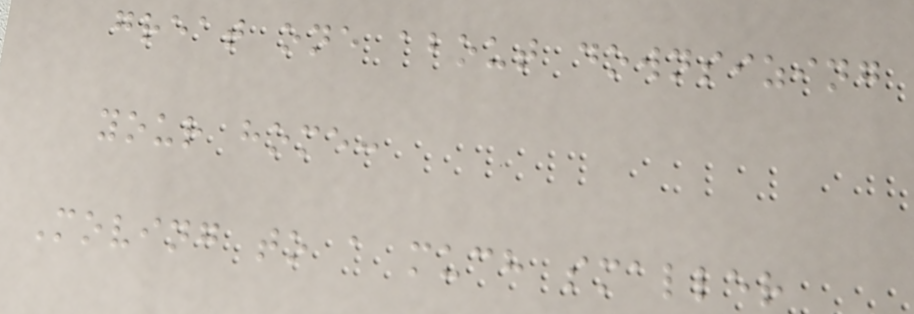great one about downsizing
your home:
Moving to a much smaller
